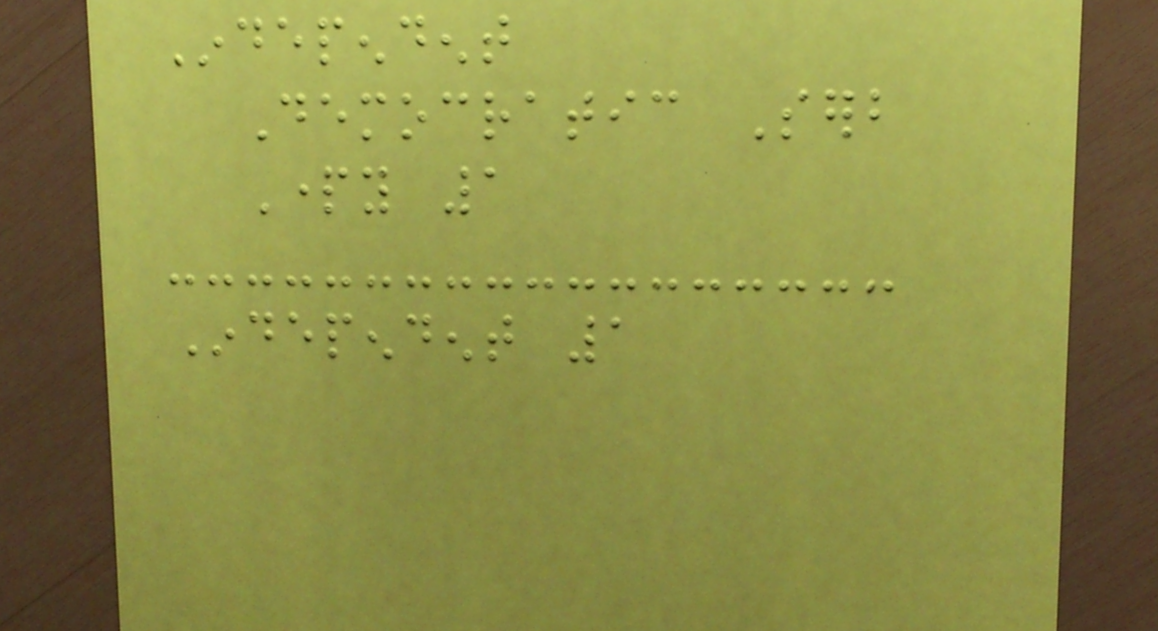Independent
Democratic Serb
Party 1
Independent 1
